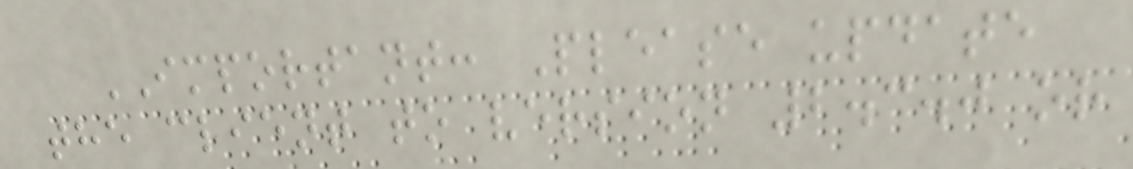IMPORTANT: Please update
the client to version 2.3.0 or
